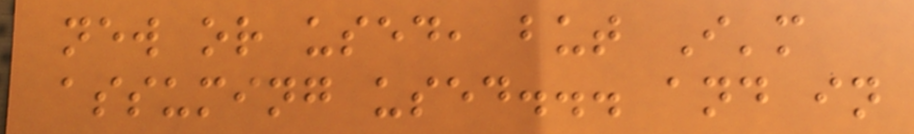new or used, but I'm
assuming used... and in
